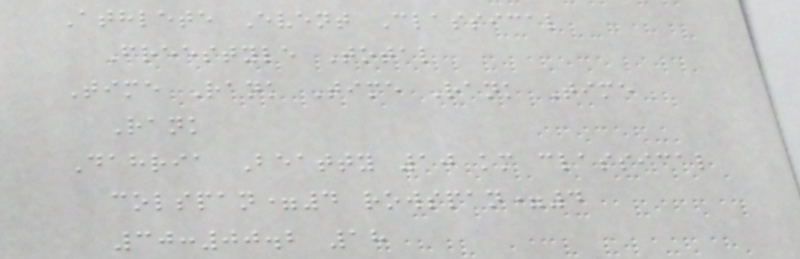Athlete Event Classical
Freestyle Total
Time Rank Time Rank Time
Rank
Dahria Beatty 10 km classical
colspan=4 rowspan=4
30:00.2 18
